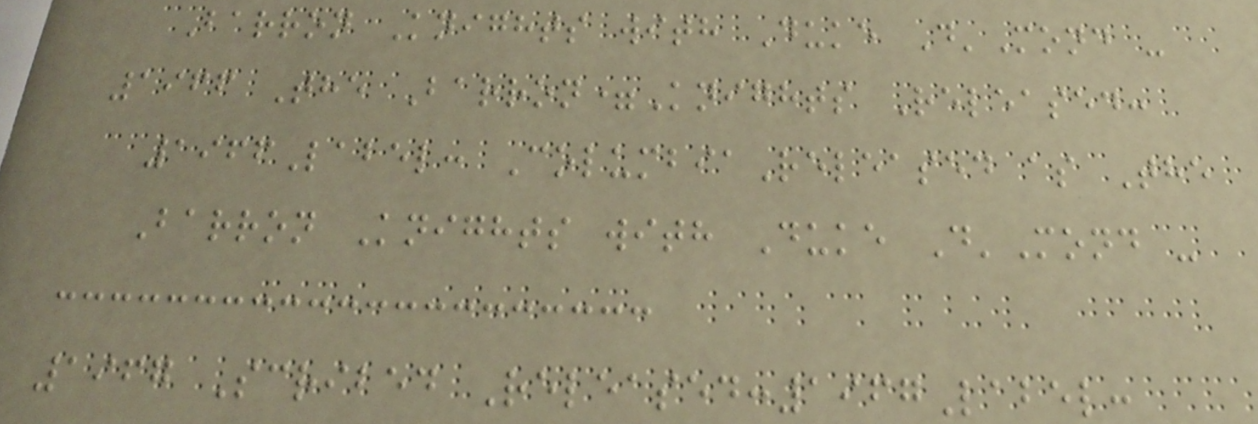Barron Knights with Duke D'Mond -
1966 The Barron=Knights Released:
1966Label: ColumbiaReleased as The
Barron Knights with Duke D'Mond -
1967 Scribed Released:1967Label:
